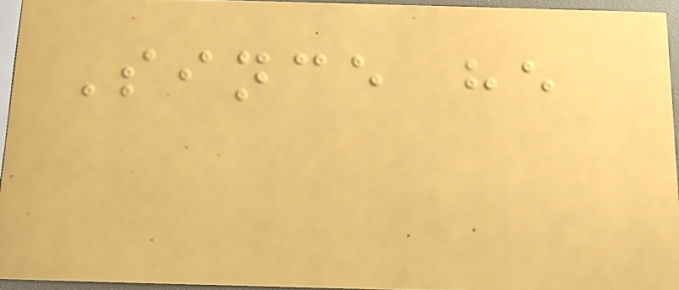Since he
